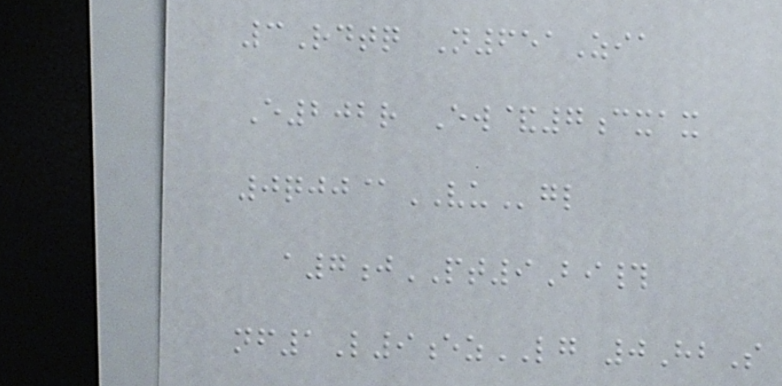3Rdtq N651Zia
E202r Ew&7cxax
0qjj@VUgl
a7jPT9Bi#
nf1L9ezLG 0HbS
